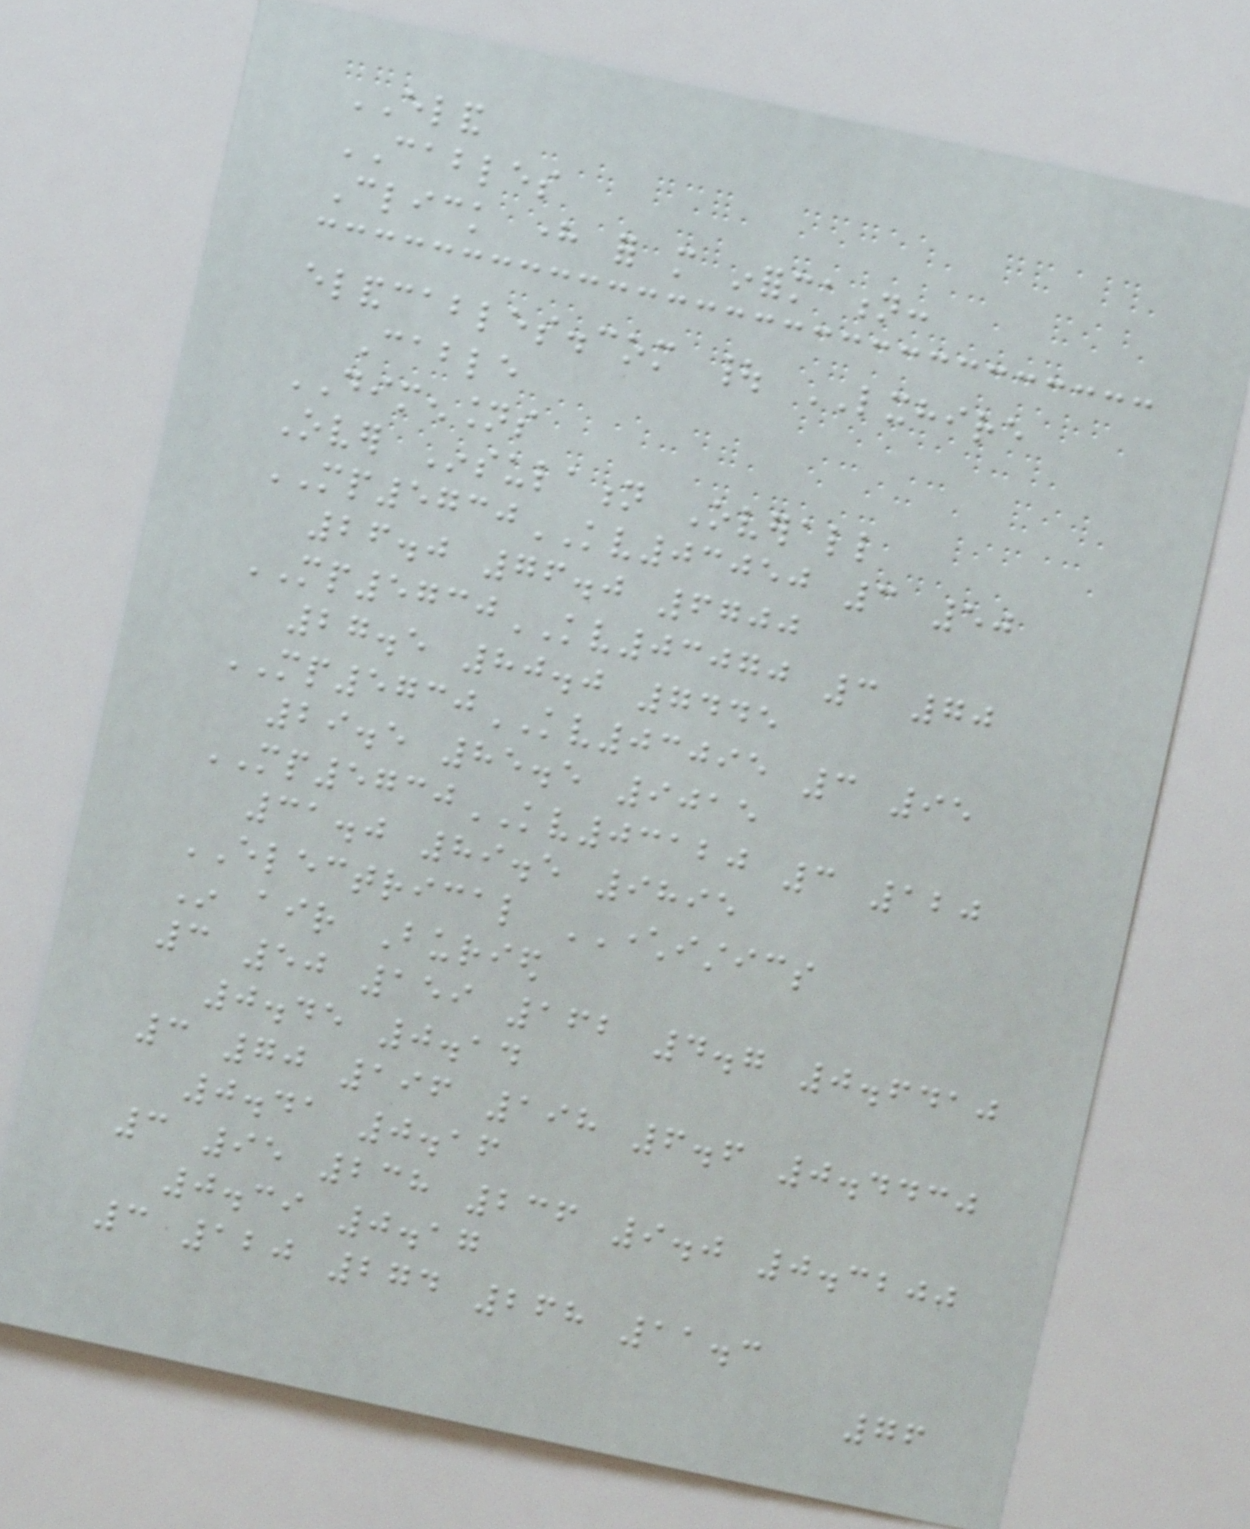ELAND
CABLES
Click here for more information:
elandcables.com | LXHIRE
Cable
DIMENSIONS
Over Insulation Overall
MP5730KV03050 3 50
26.0 76.0 6700
MP5730KV03070 3 70
27.5 80.0 7445
MP5730KV03095 3 95
29.5 85.5 9015
MP5730KV03120 3 120
31.0 89.5 9895
ELECTRICAL CHARACTERISTICS
In air Buried
3 50 159 162 4.7 0.6410
0.45 0.14
3 70 196 198 6.6 0.4430
0.41 0.16
3 95 238 236 9.0 0.3200
0.39 0.17
3 120 274 268 11.3
76
